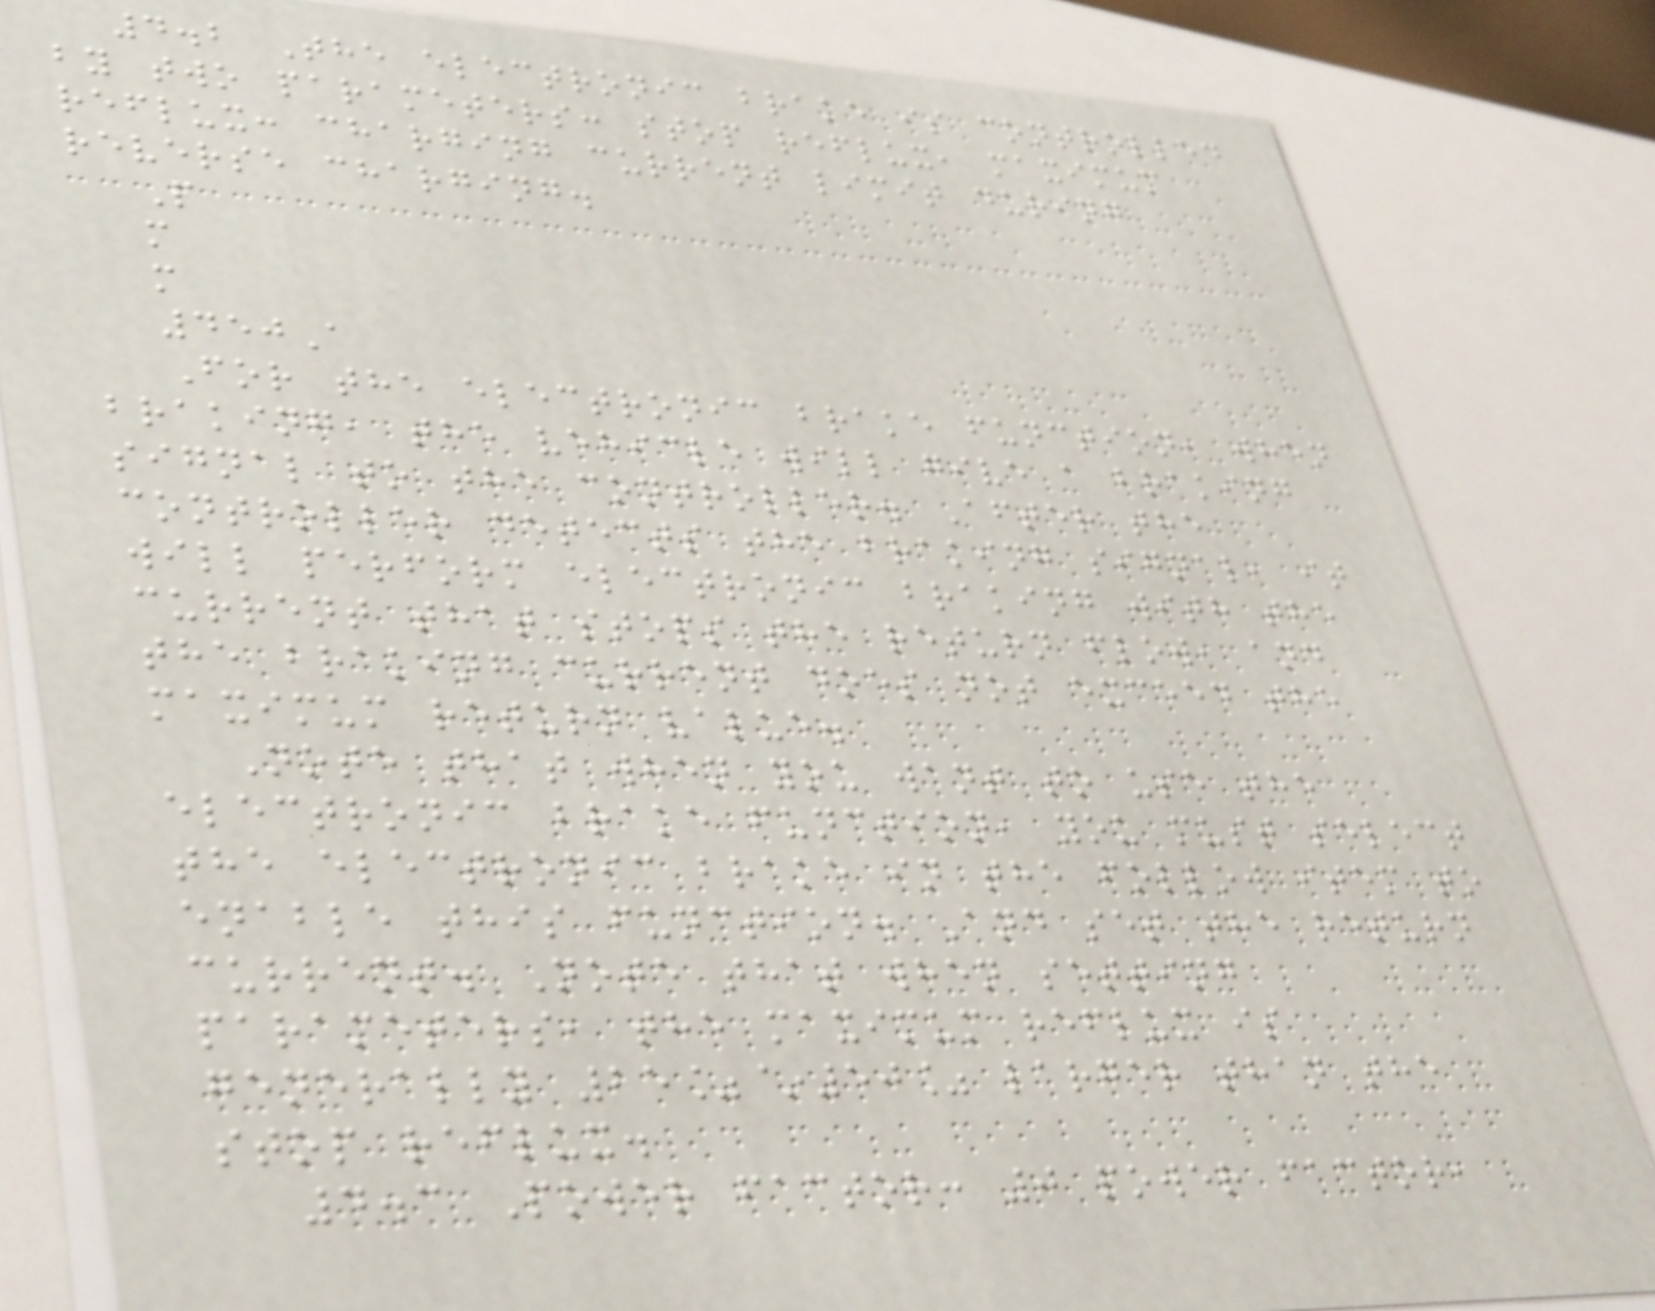4.2 The electronic brake is controlled
by two parameters: stop reflux, maximum
reflux: charging current limit during
reverse charging.
P
m
m
450A
For the electronic brake function, when
braking, the vehicle will give a braking
signal to the controller. After the
controller detects the braking signal, it
will perform electronic braking with the
current that stops the return flow, and
the braking current does not exceed the
maximum return value.
Note that when you want to use the
electronic brake function, you must select
the electronic brake in the follow item to
enable this function. And set the return
current. Note that when setting
parameters, the maximum reflux is
generally 25%~50% larger than the
stop reflux.
4.3 Power factor: 0 power factor,
